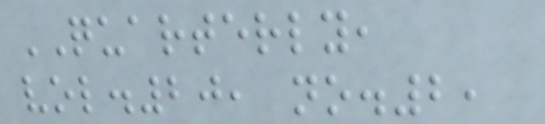QUARTERLY,
vol.20, no.2,
